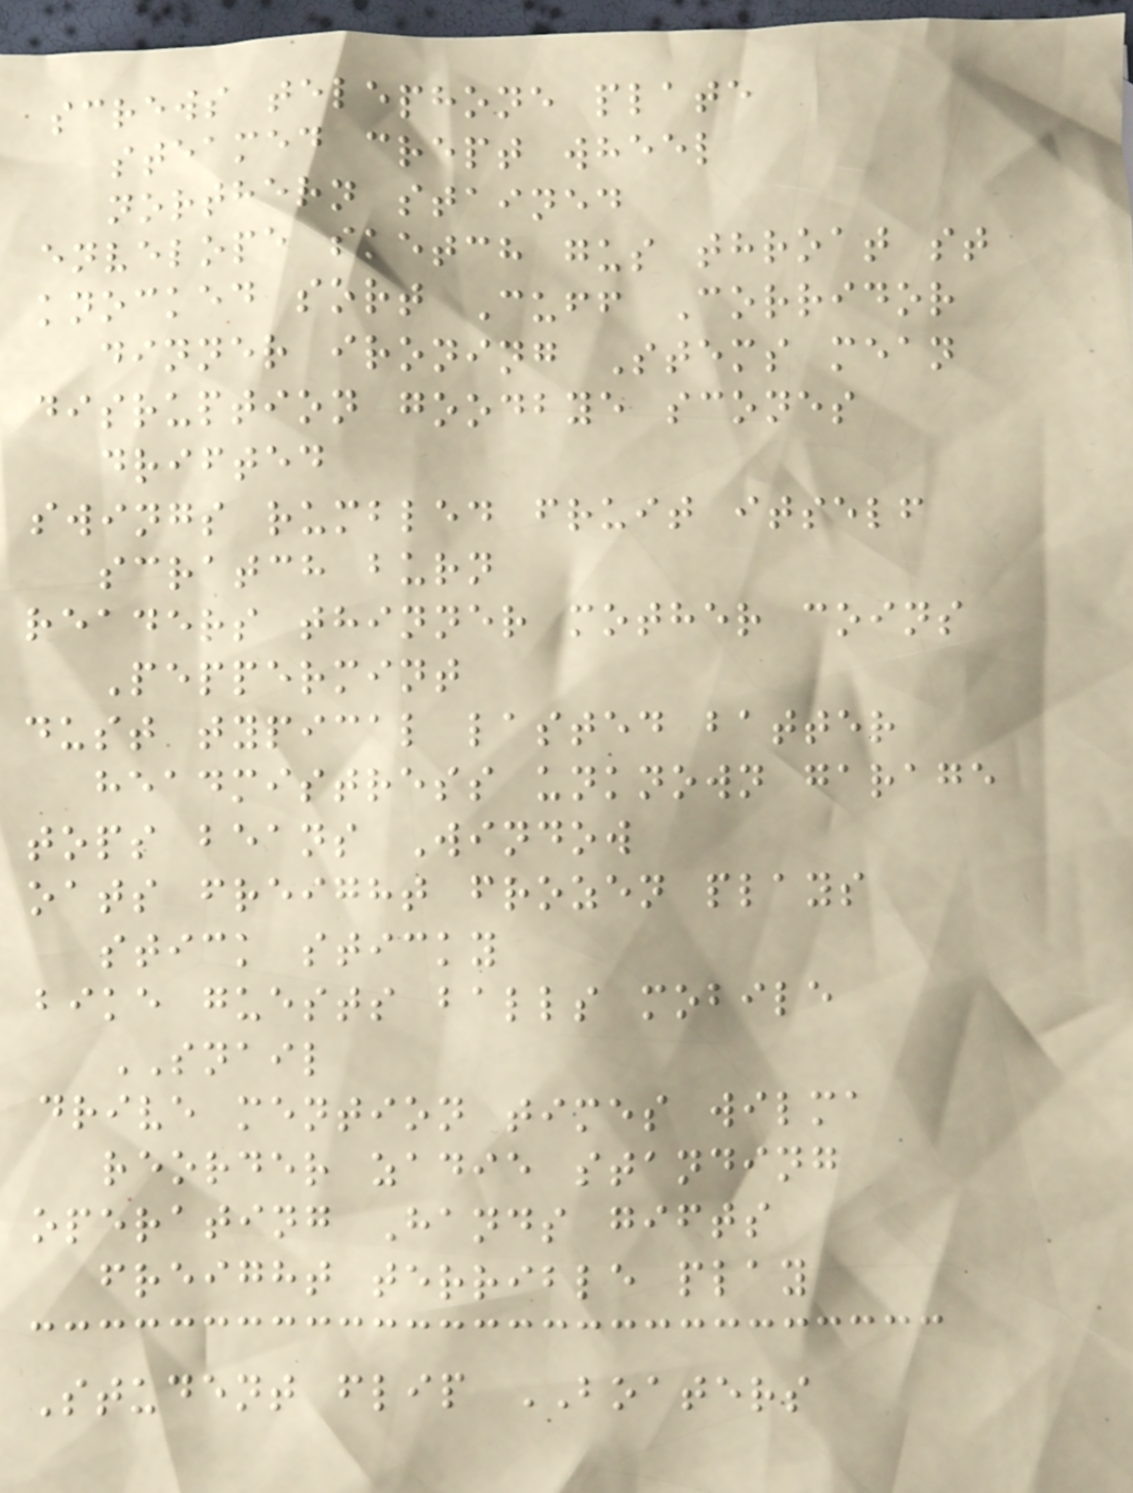screws telephone plate
steamed crept wheel
northern stained
envelope sketch gus throat st
knocked sort Cuff Corridor
dinner ironing Stems mean
disruption goodbye scones
drifted
swings rumbled fruit itself
scratch burn
readers thinner mother coins
Peppermint
dust typical lasted batter
headmistress unknown garage
tops beans Window
oats freight frozen plays
stick sticky
bike guests balls mobile
SNAIL
drive mention times wilma
reorder zadie standing
operating Hands gifts
freight terrible play
Student flip BOATERS
